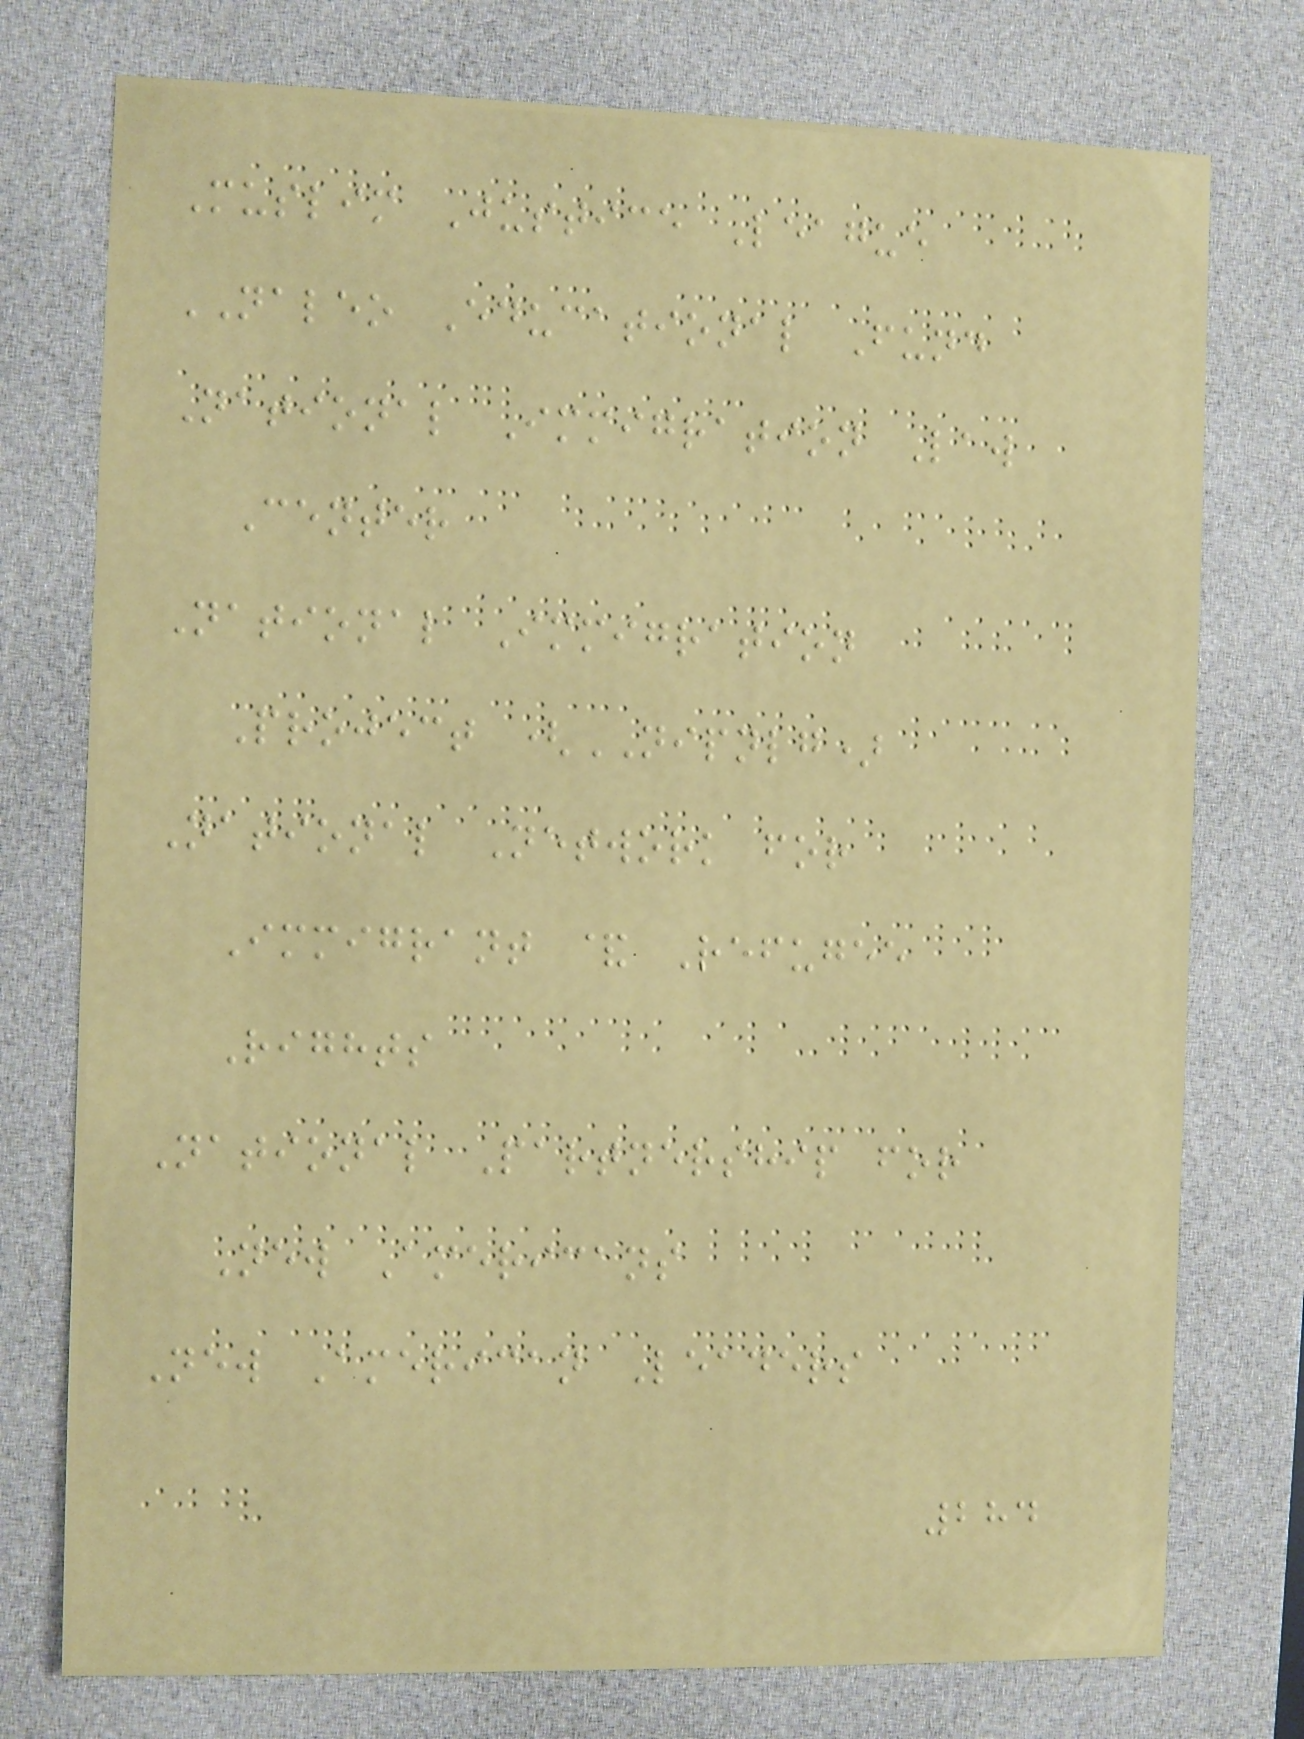Muslim Justice League
NALEO Educational Fund
National Immigration Law
Center
National Immigration
Project (NIPNLG)
National Network for
Immigrant & Refugee
Rights
National Partnership for
New Americans
New American Leaders
284
